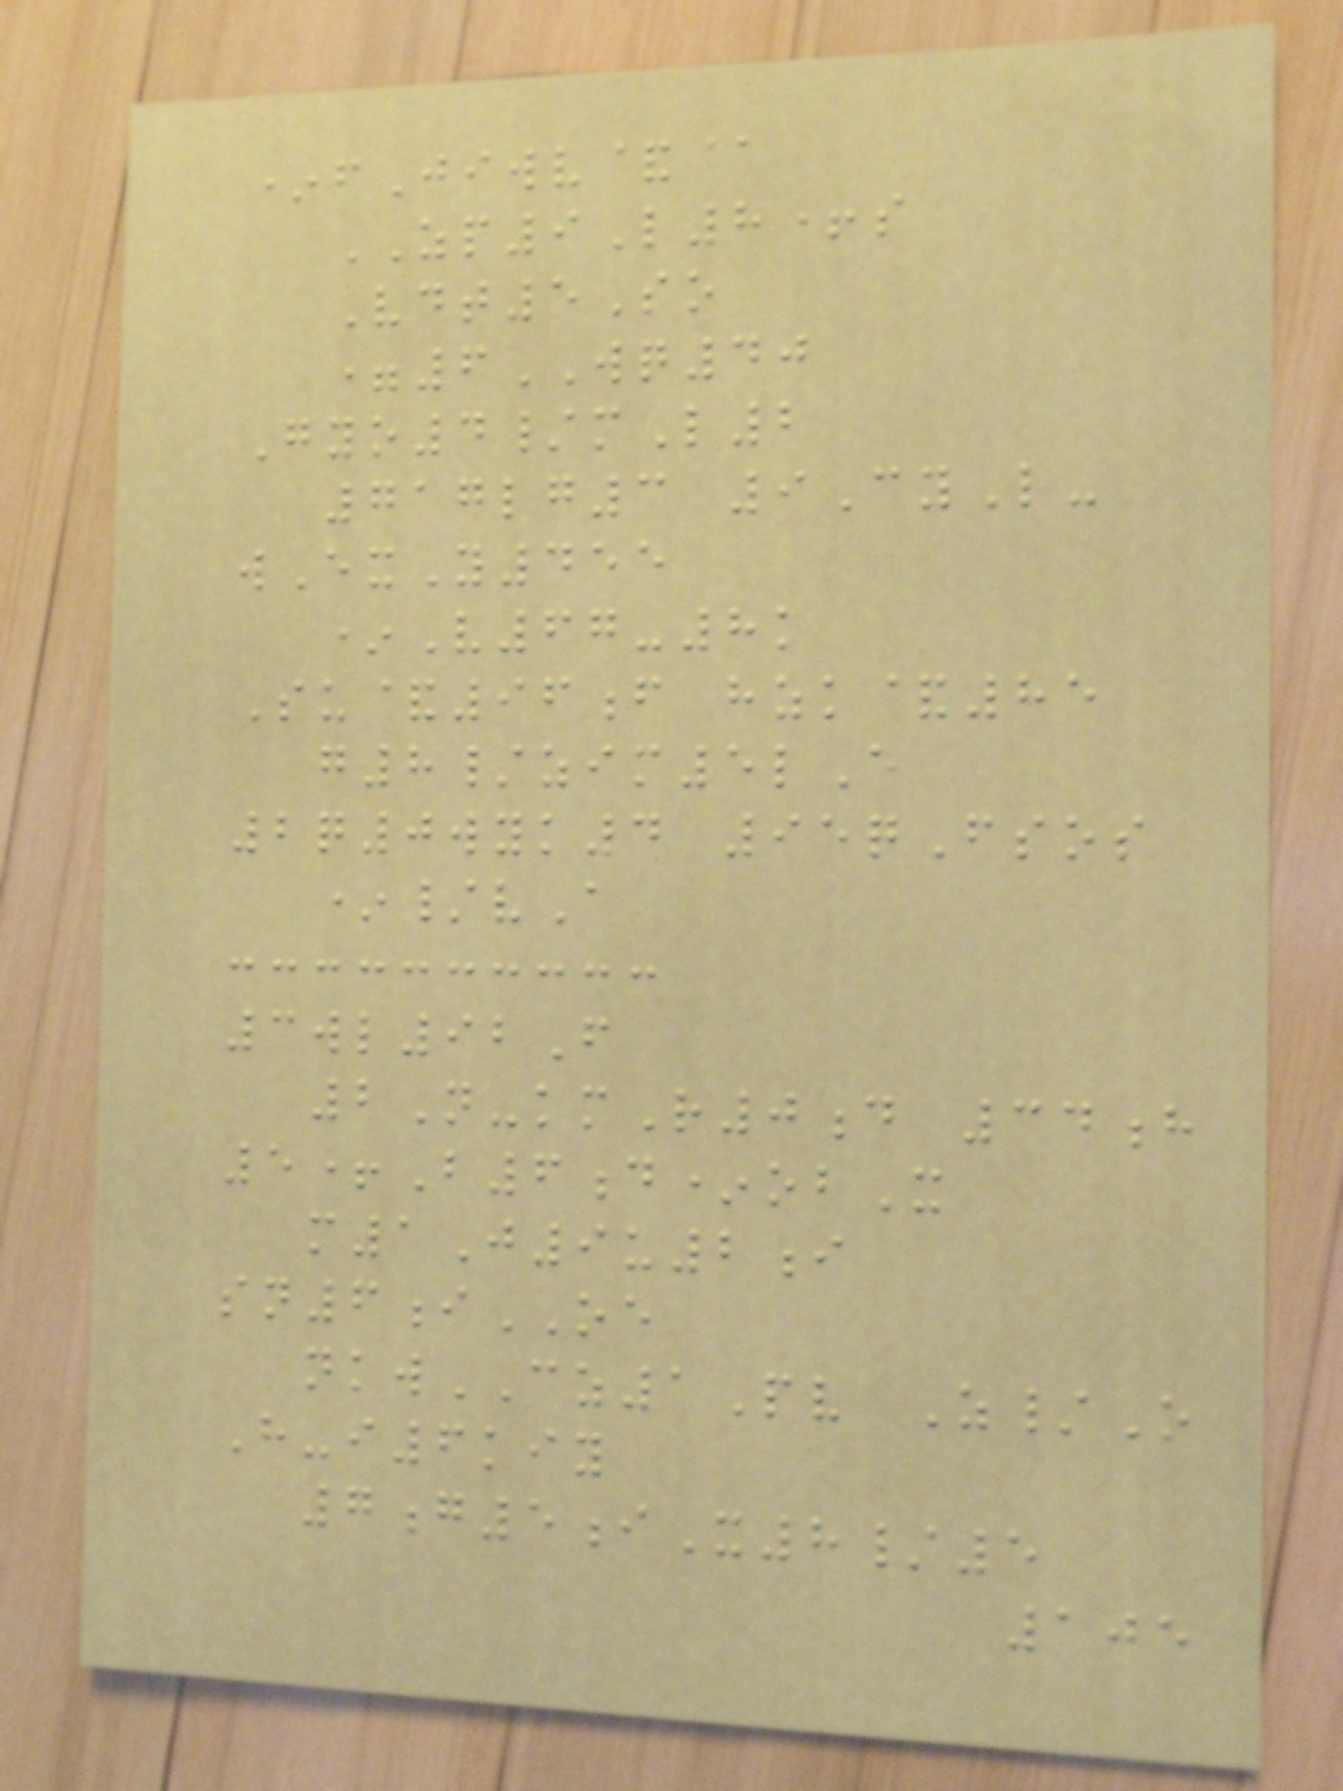*fJiwv&@
ZP9L8+s
Vdt5So
=6WQ40
Gyo4/mL2
717lg3 9CyL-
wExY455
*V67-8k
Su&96f hzk&85
g8/zim5lE
2q0wyk4 95qFsos
*/vA
3wl92F
2N-kmR0d 34h
5+B6d*obX
m1J9u2i
sn6iOE
nkwCZ1Pv Z/O
H-i6kiy
7g5iX8/5
105
